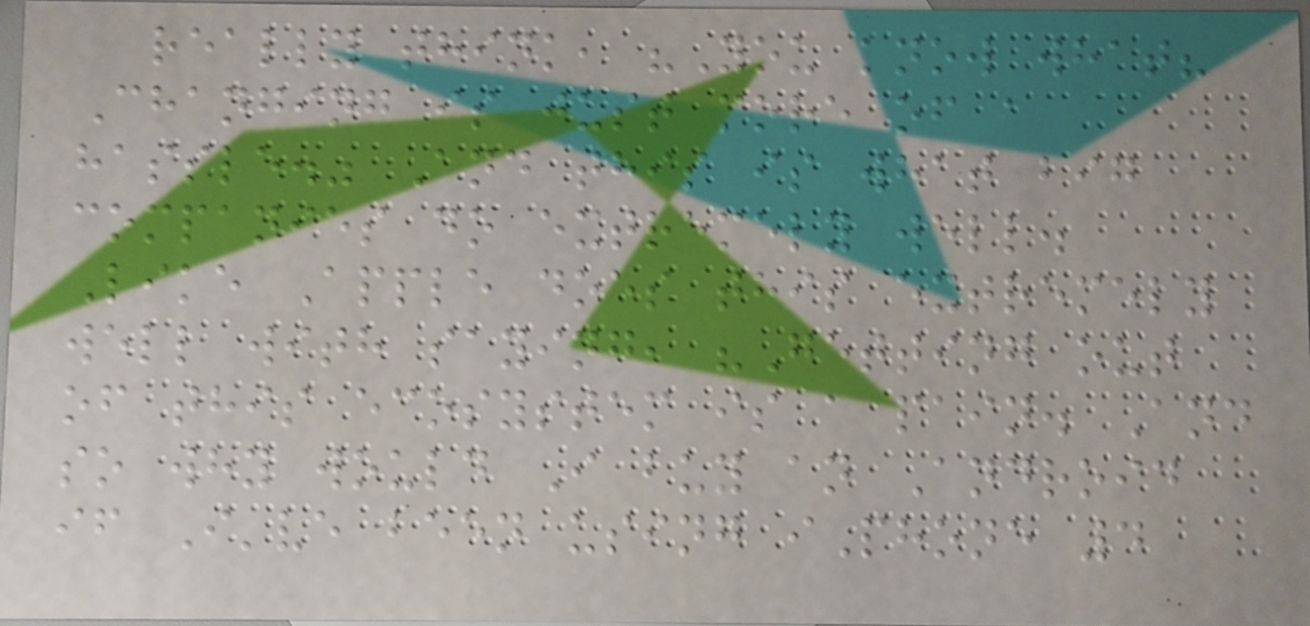really think, "You know what?
Changing is just more of a
hassle." And this is what big
companies do extremely well.
Like Apple does this extremely
well with saying, "Getting out
of this ecosystem is a pain. And
so why would I buy an Android
if I've been using iPhone 4
